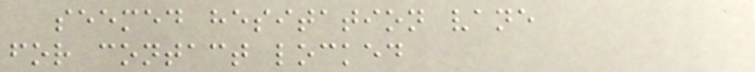seemed hesitation vane
for contact locked
